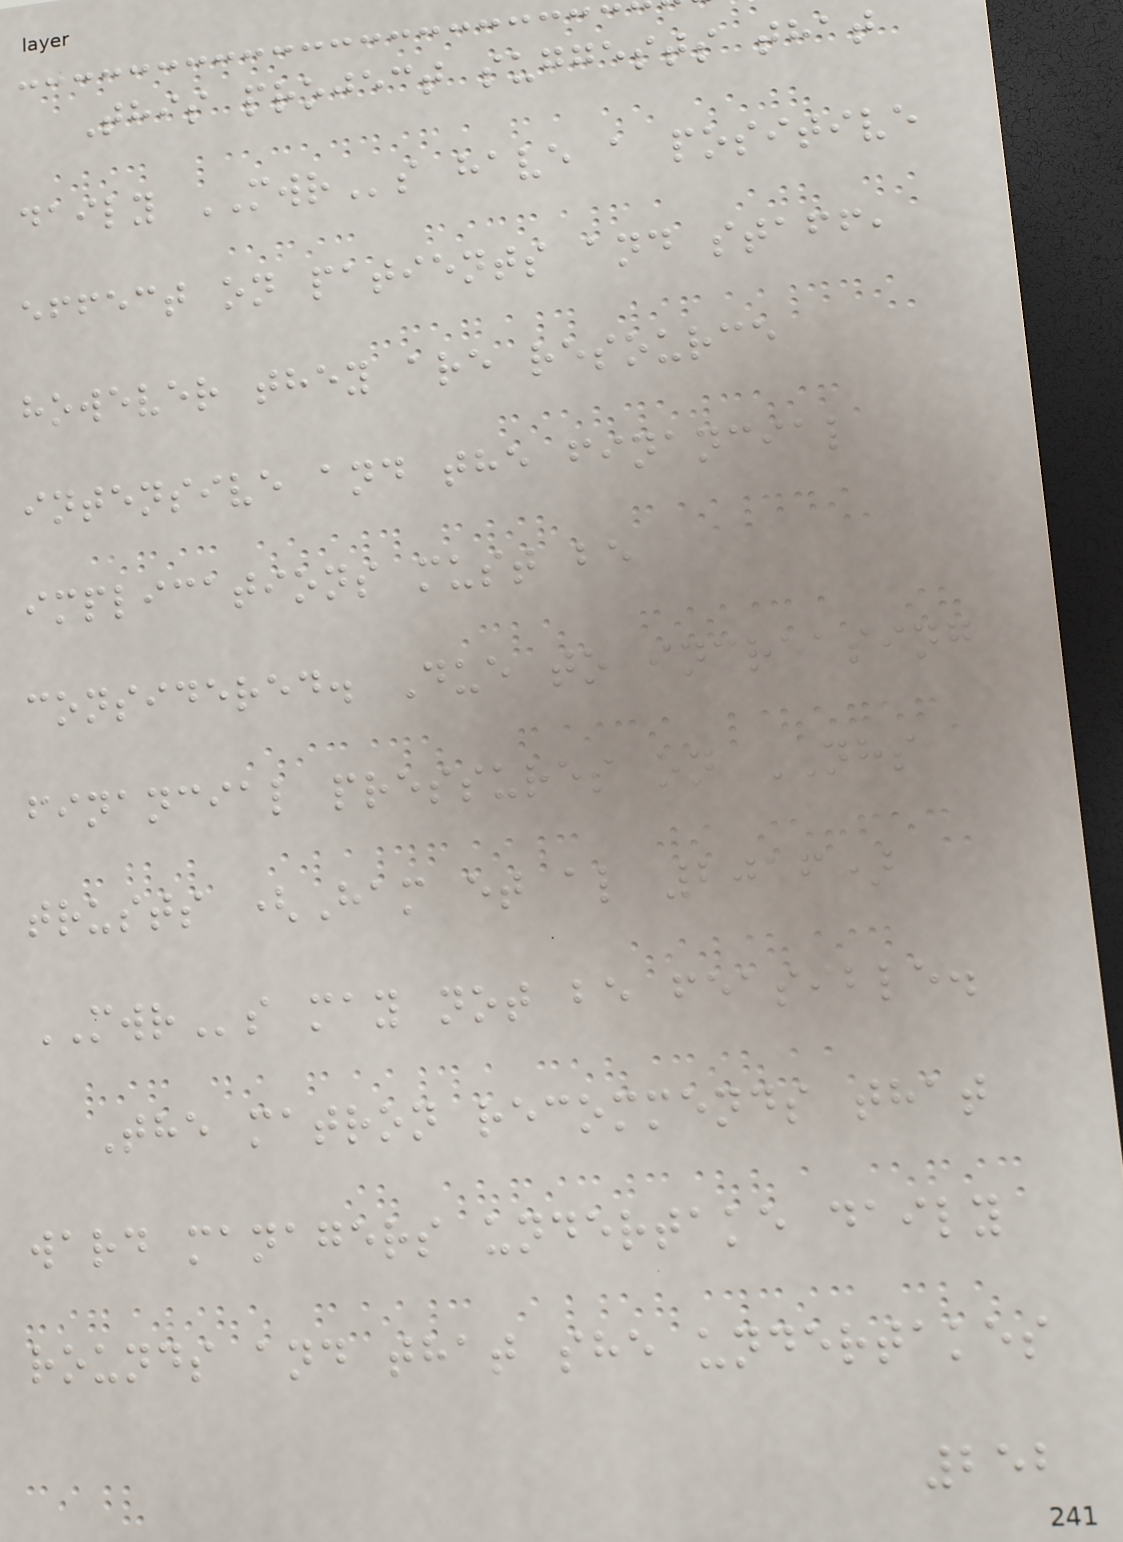This project suggests that
daily MWRs have a positive
effect on patients and staff,
however they are resource
intensive and the financial
implications must be
considered. Due to increasing
financial pressures on NHS
trusts (Ham et al 2016)
MWRs may not be feasible.
The matron recommends that
ward managers undertake daily
rounds and that she undertakes
252
